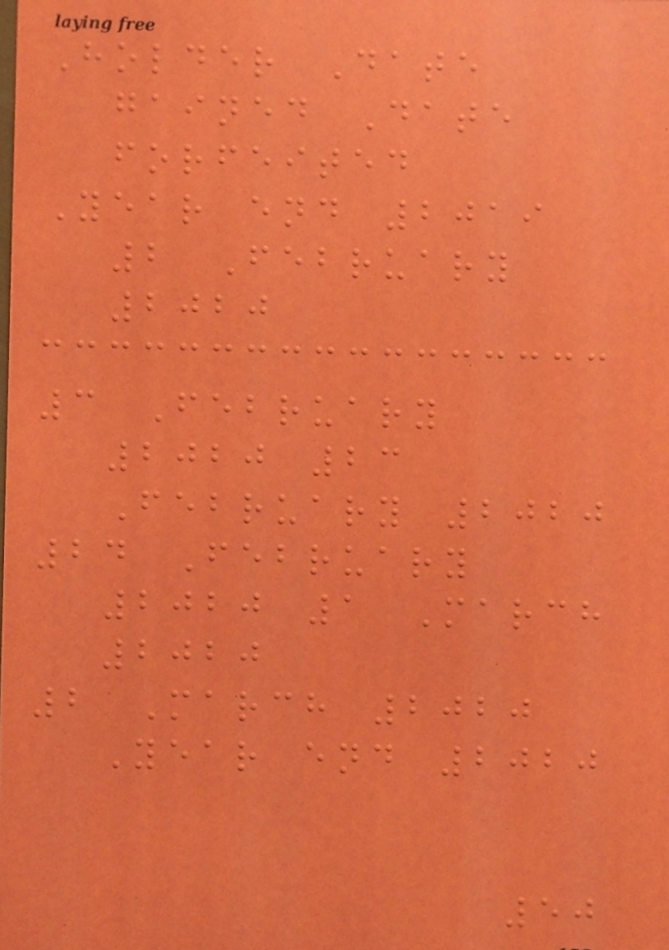Holder Date
gained Date
forfeited
Year end 2019
2 February
2020
3 February
2020 23
February 2020
24 February
2020 1 March
2020
2 March 2020
Year end 2020
50
